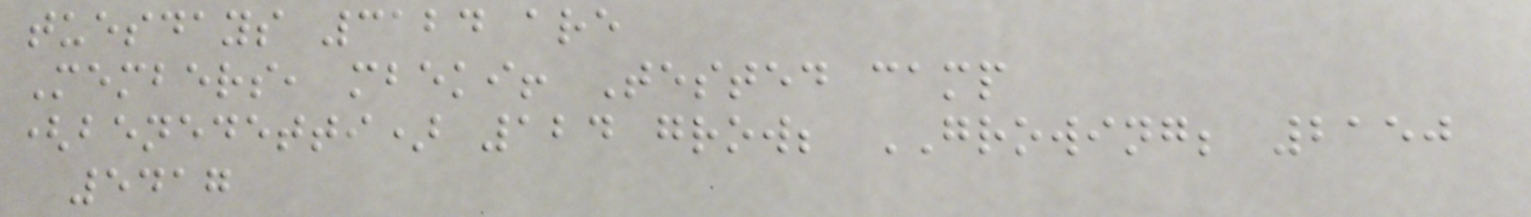tuesdays 3124 are
Members, mbeki! Tested camp
(benedetti) 124 grow; GROWING; 2150
5417
